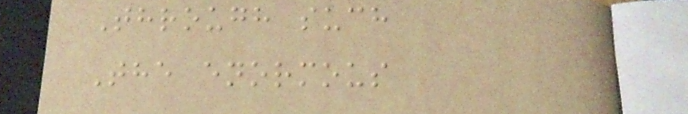Through such
The enormous
